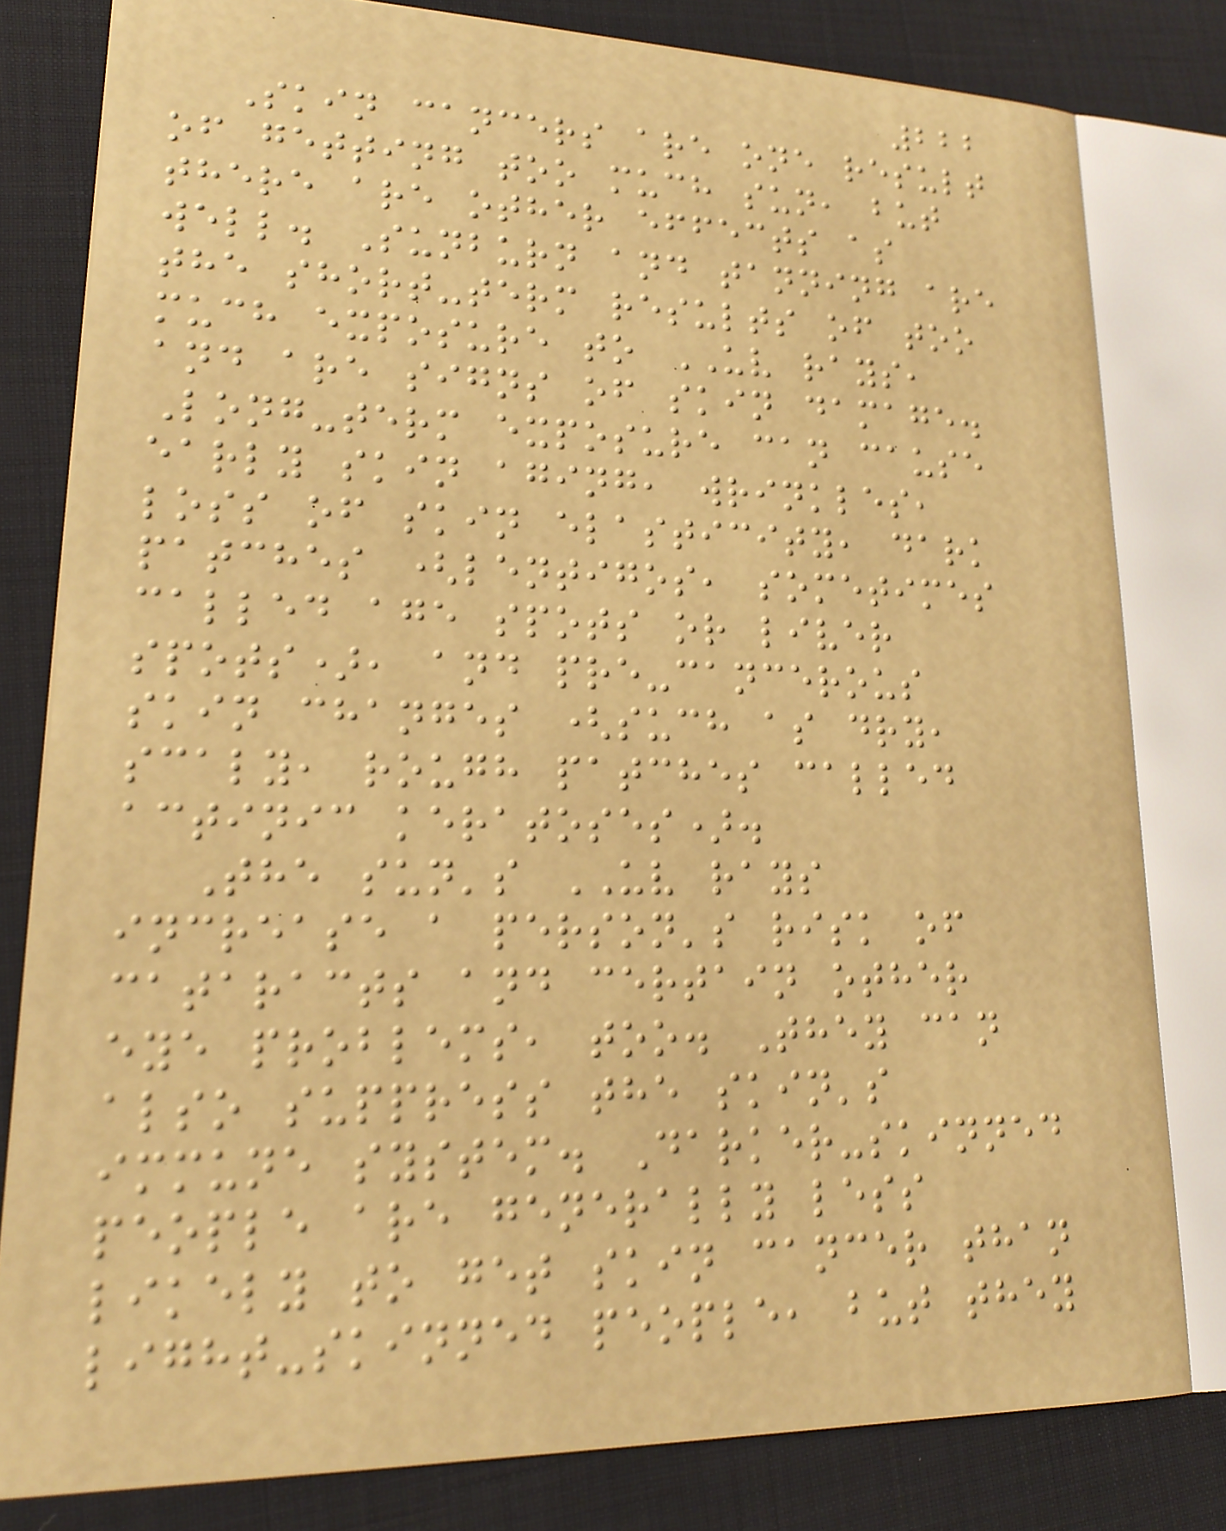222
Skin cancers are one result
of getting too much sun, but
there are other effects as
well. Sunburn and tanning are
the short-term results of too
much exposure to UV rays,
and are signs of skin damage.
Long-term exposure can cause
early skin aging, wrinkles,
loss of skin elasticity, dark
patches (lentigos, sometimes
called age spots or liver
spots), and pre-cancerous
skin changes (such as dry,
scaly, rough patches called
actinic keratoses).
The sun's UV rays
increase a person's risk of
cataracts and certain other
eye problems, too. They can
also suppress the skin's
immune system. Darker-skinned
people are generally less
likely to get skin cancer than
light-skinned people, but they
